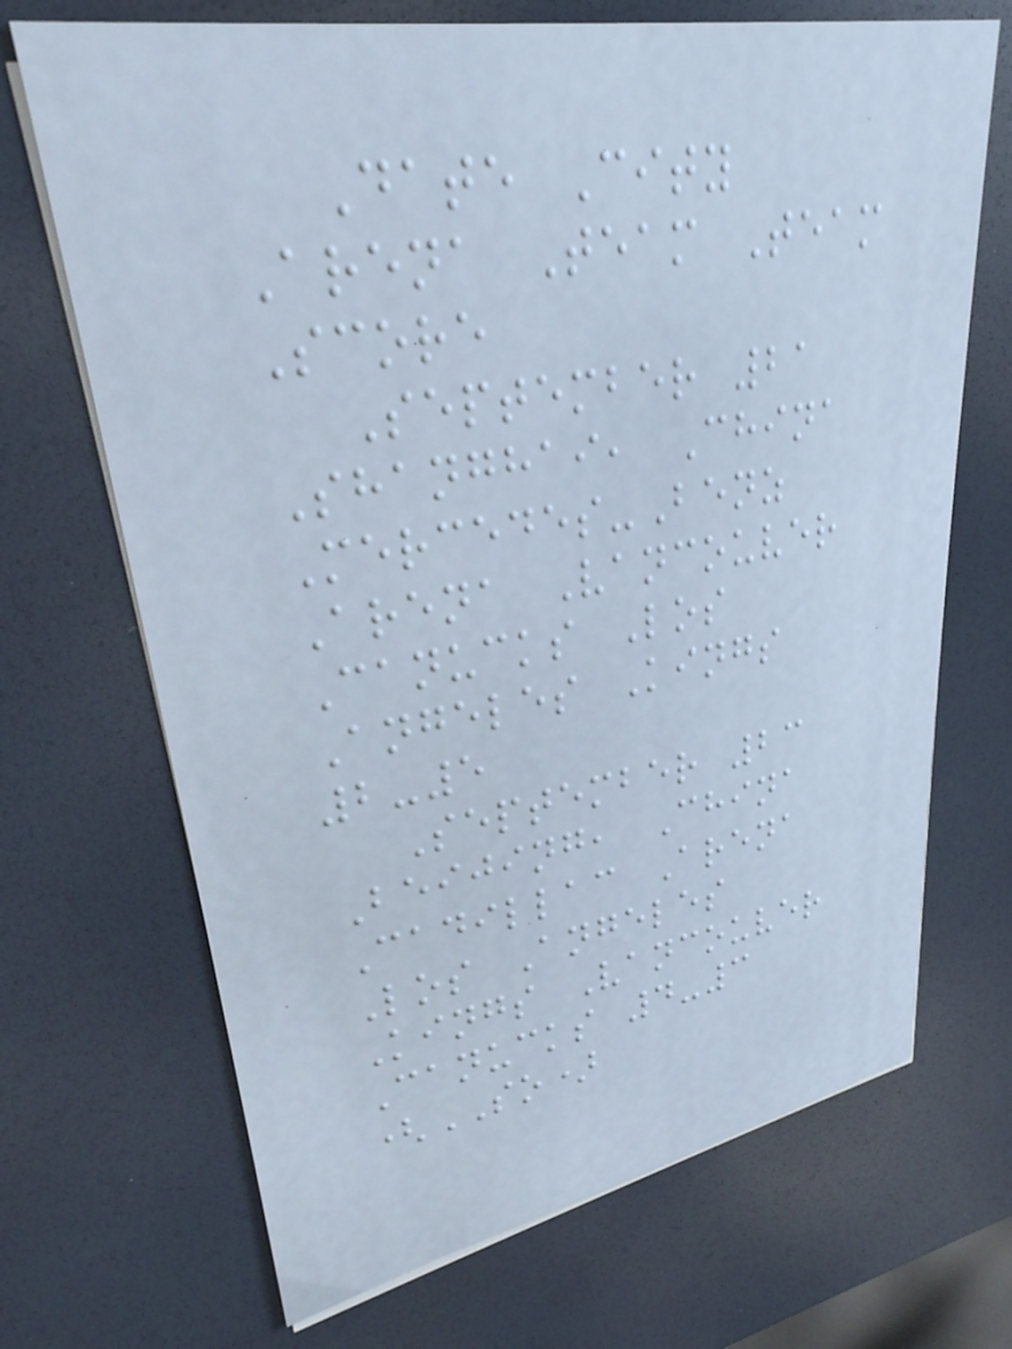Date City
Arena Team Team
Score
September 21
Shanghai, China
Mercedes-Benz
Arena Vancouver
Canucks Los
Angeles Kings
2-5
September 23
Beijing, China
Cadillac Arena
Los Angeles
Kings Vancouver
Canucks 4-3
(SO)
